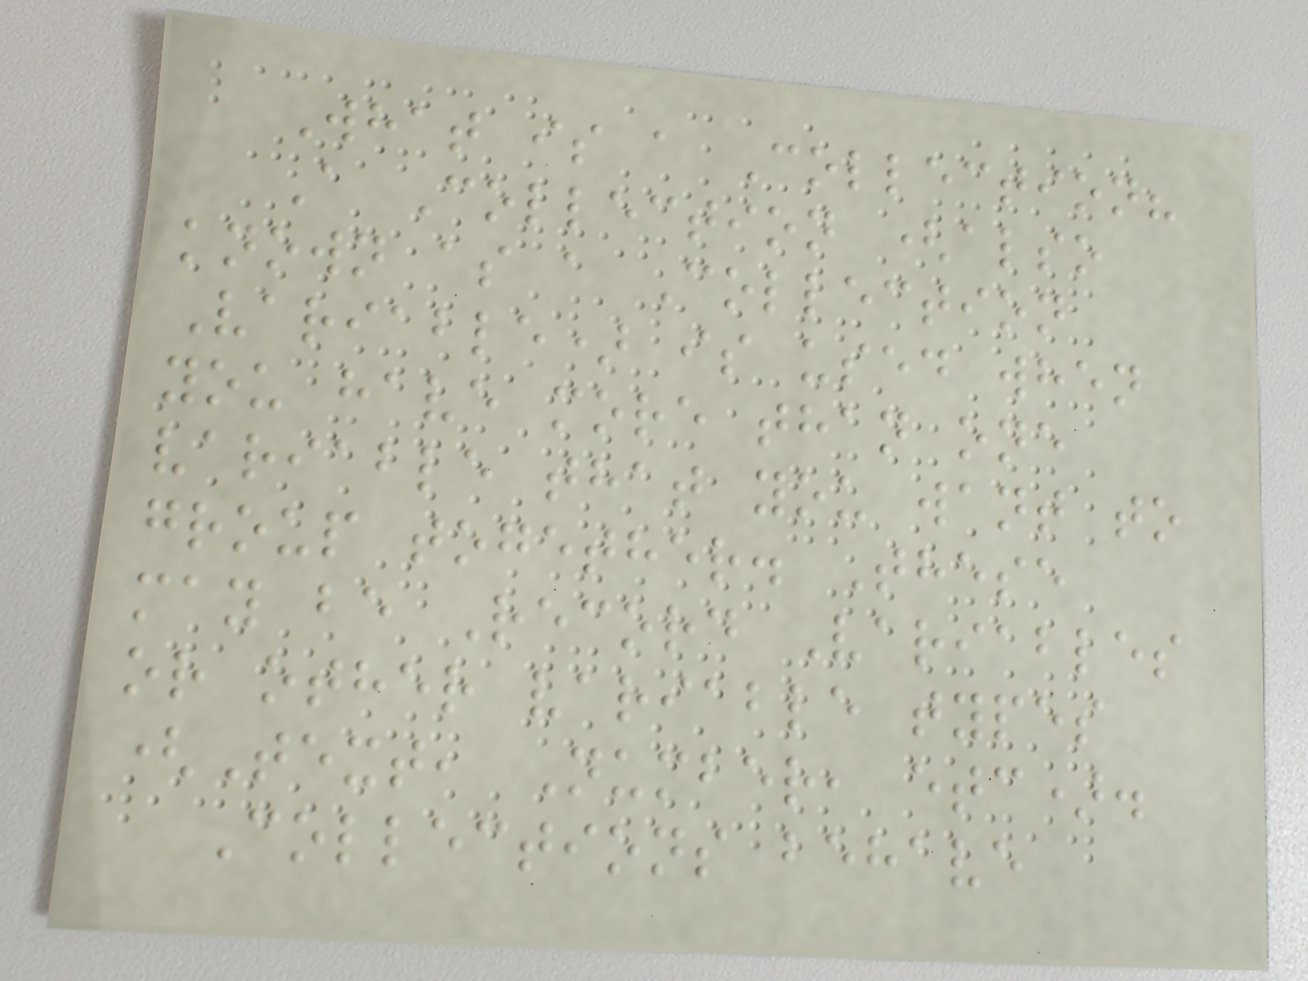What is a Collection?
A Collection (also
known as a Collection
Variable) is used when
you have more than one
variable that you want to
group together. These
may be Record Variables
or other variable types
(Text, Number, etc).
Collections behave
